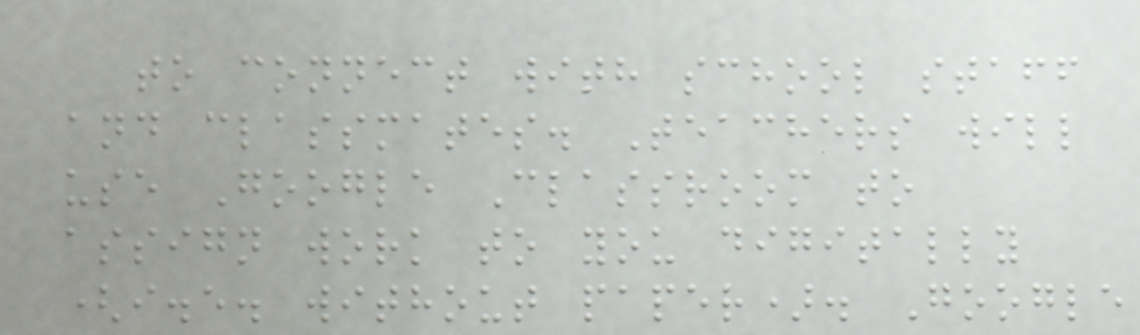to connect with school staff
and classmates. Teachers will
use Google Classroom to
assign work to you digitally
(i.e. without paper). Google
